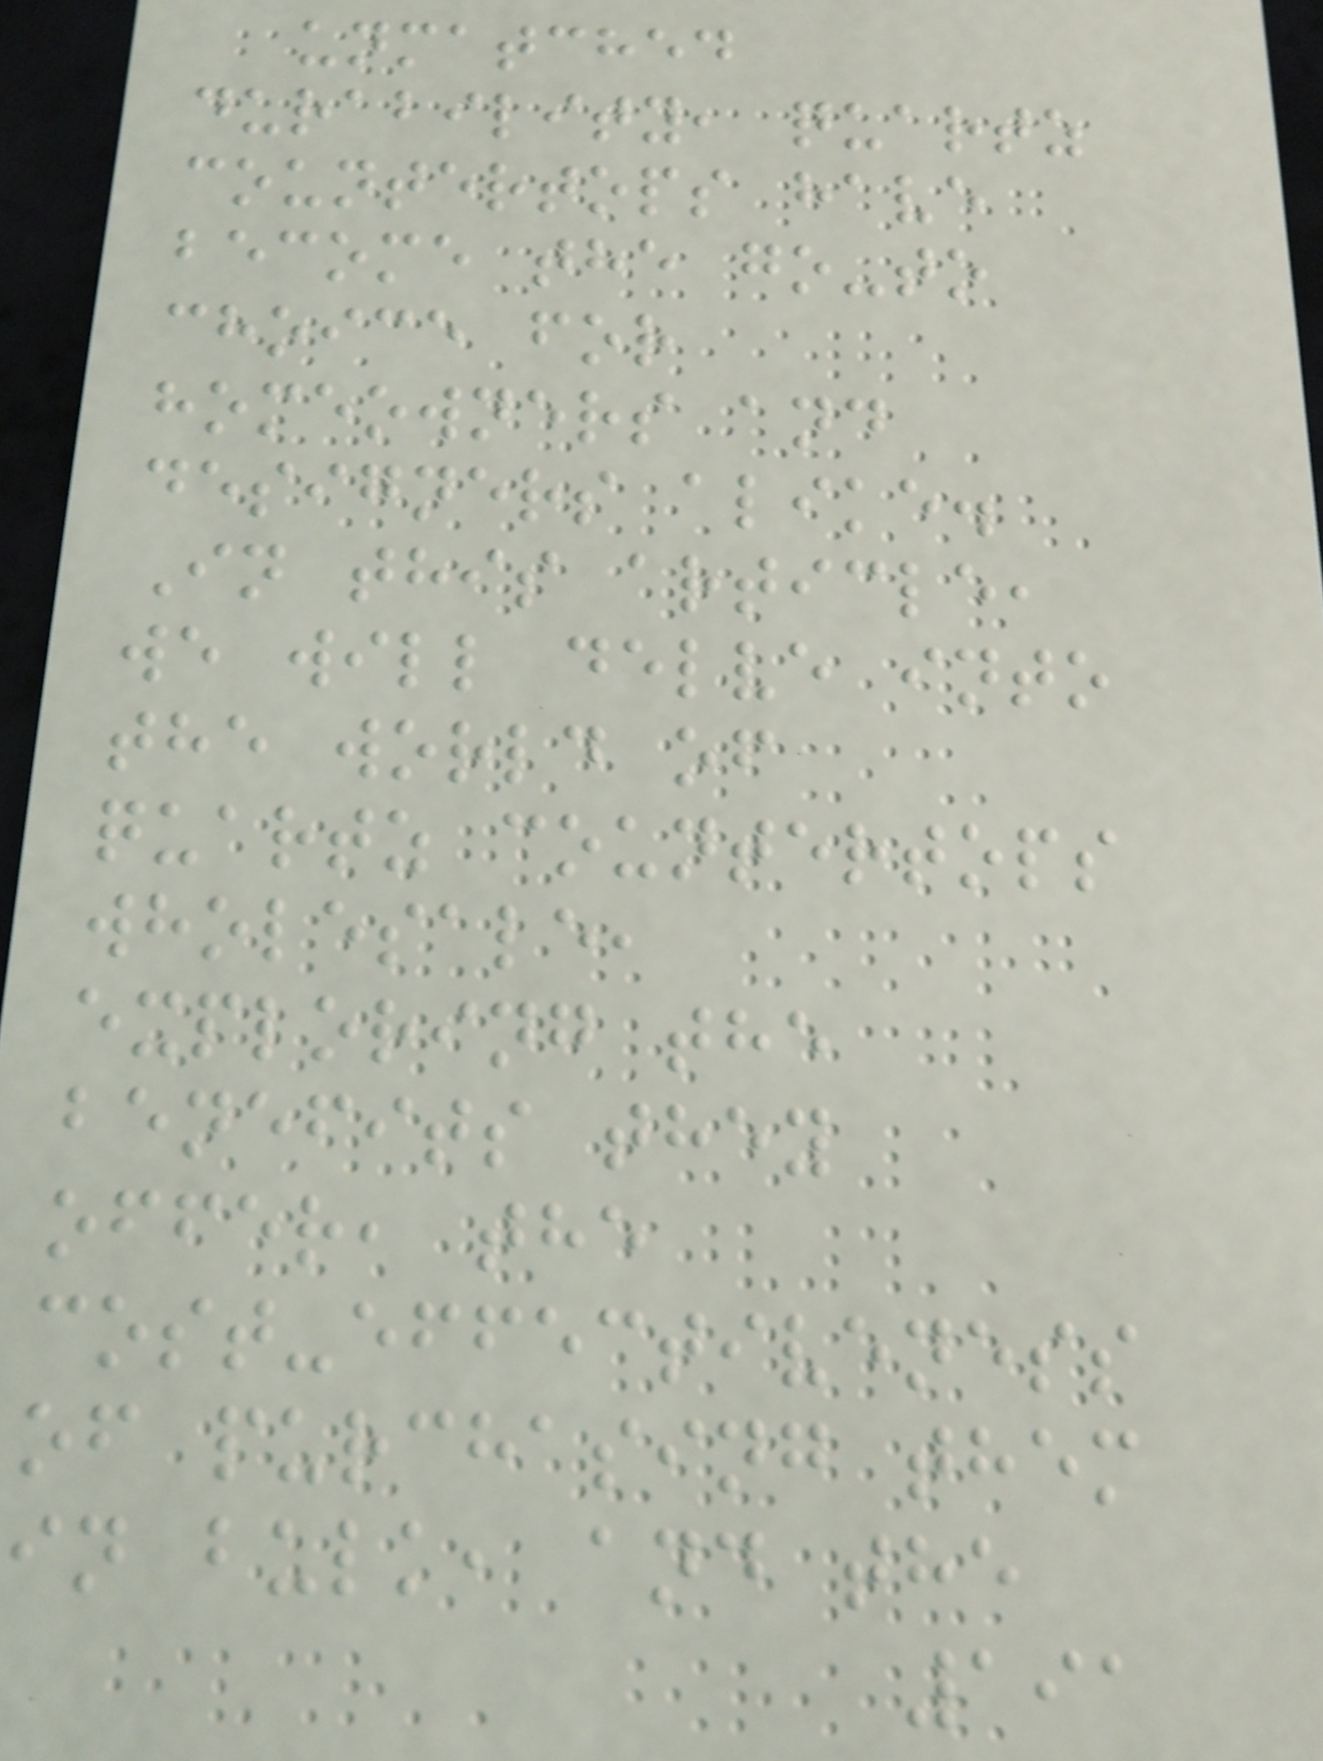unmatched
durability, quartz
countertops have
become the go-to
choice for
homeowners and
designers alike.
In this article,
we will delve into
the world of
quartz countertops
wholesale,
exploring the
benefits they
offer, the
cost-effectiveness
of purchasing them
in bulk, and the
191
